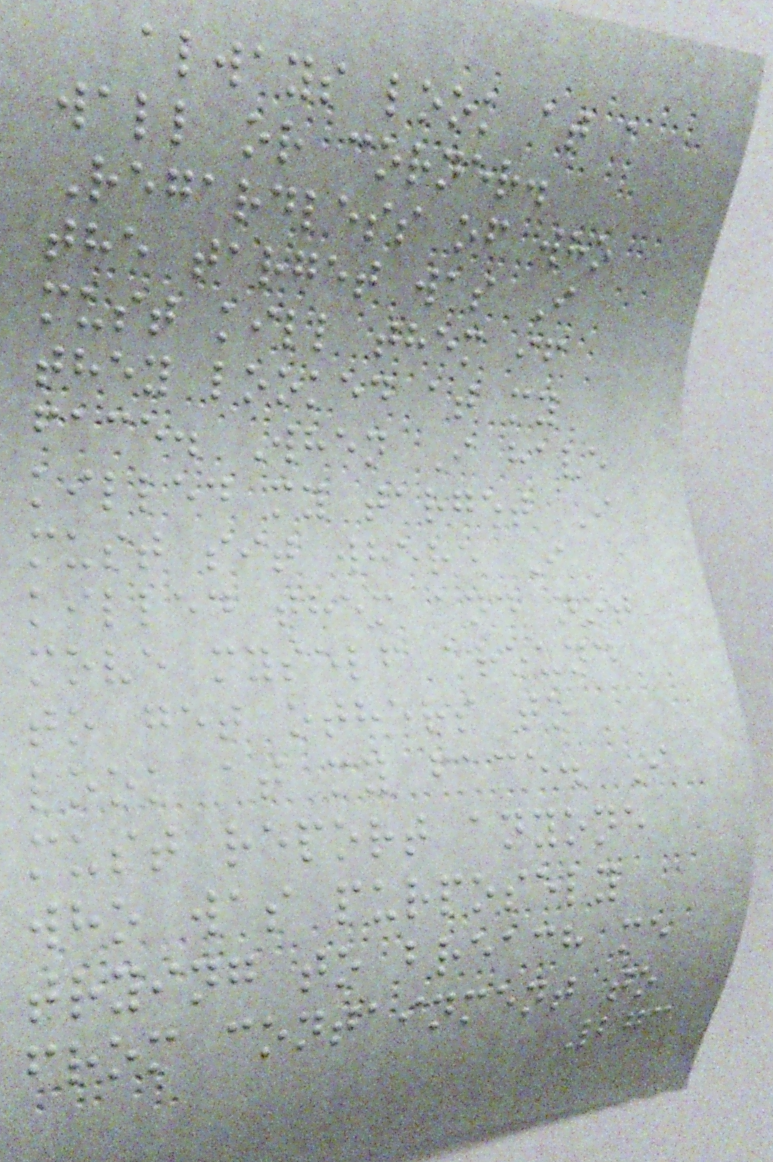always look at a
wall or corner.
Regardless of who
the target was I
must kill them if
they looked at my
face. When I have
killed my target I
must sit where I
killed them and not
move myself around
to get others to
look at my face. I
must report anyone
who was purposely
trying to breach me
from containment to
273
